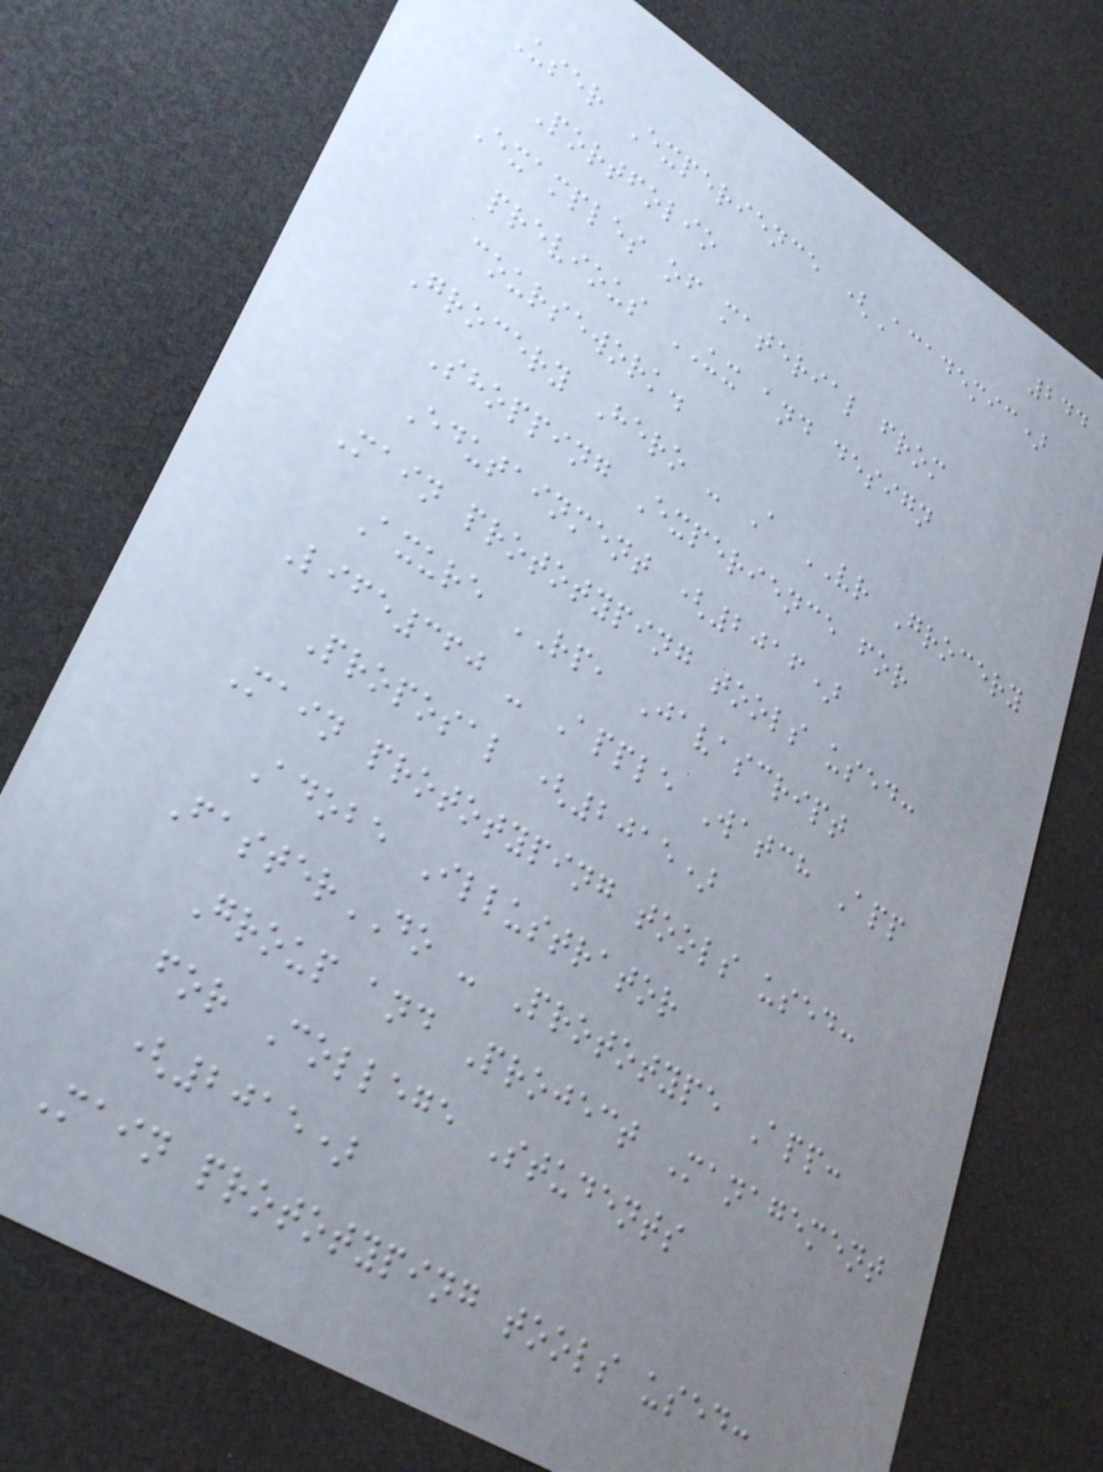244
User Experience (Academic)
Portfolio
Examples of material from
previous UX and design
coursework.
Grocery Hero - A VR Grocery
Shopping Experience for
Edutainment (2016)
Main prototyping tools used:
Axure RP, Javascript
Life360 - Apple Watch App
Proposal (2015)
Main prototyping tools used:
Adobe Illustrator
FasterDO - Prototype App:
Group and Project Management
for College Students
(2015)
Main prototyping tools used:
